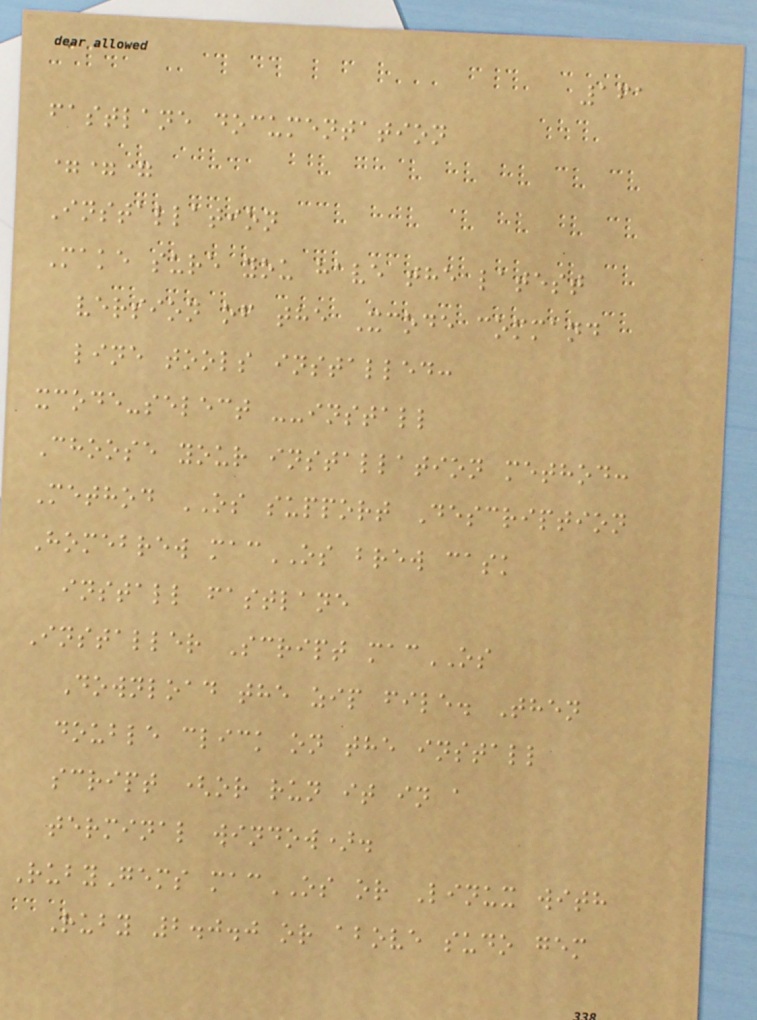161
fastlane documentation
===
Installation
Make sure you have the latest
version of the Xcode command
line tools installed:
xcode-select --install
Choose your installation method:
Method OS support Description
Homebrew macOS brew cask
install fastlane
Installer Script macOS
Download the zip file. Then
double click on the install
script (or run it in a
terminal window).
RubyGems macOS or Linux with
Ruby 2.0.0 or above sudo gem
